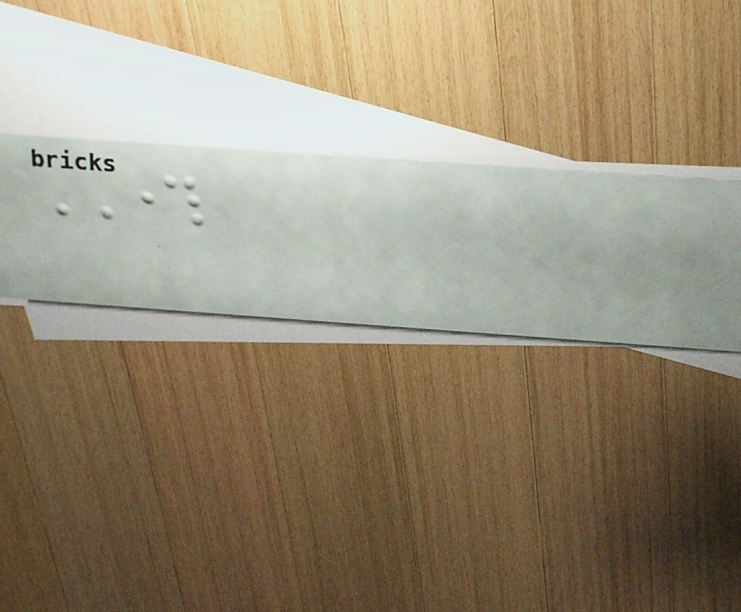THROUGH
